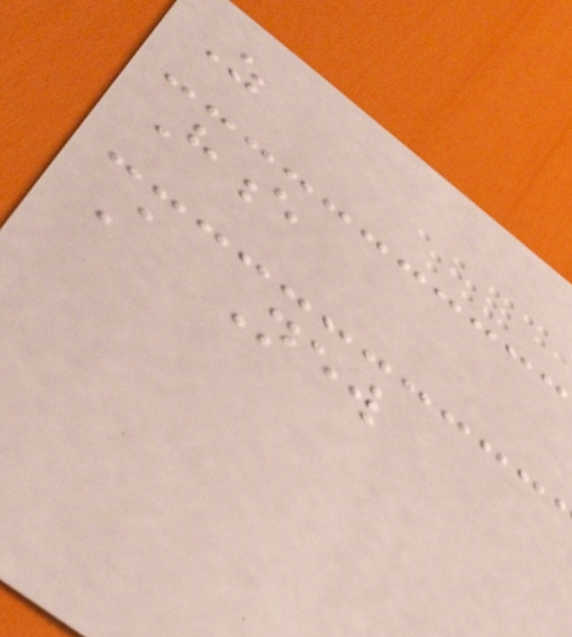As
Hence
A New
